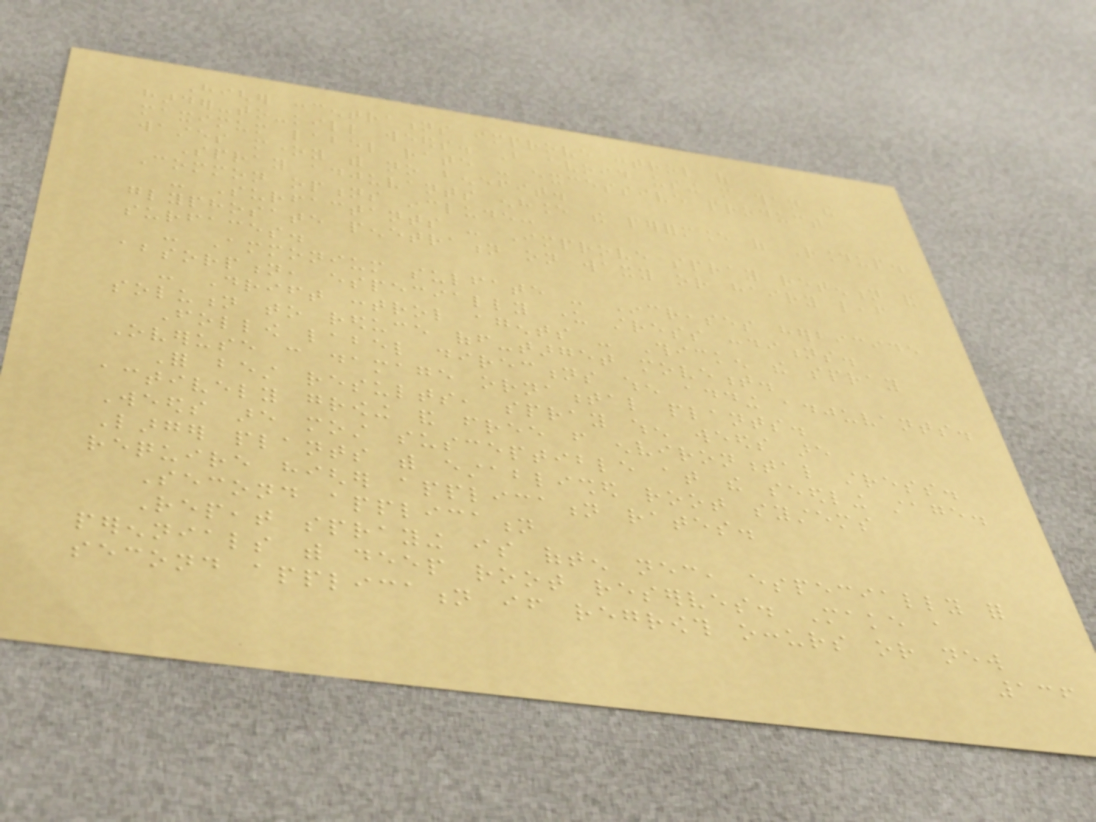Higher concentrations improve control of
harder-to-kill weeds. But avoid using more than the
maximum label rate - excessive product
wastes money with no benefit.
Spray adjuvants enhance the performance of Roundup.
Common options include:
- Surfactants - Improve spray retention and
glyphosate penetration on waxy or hairy leaf
surfaces.
- Ammonium sulfate - Increases herbicide
absorption, especially under stress conditions.
- Drift control agents - Thicken the spray
solution to reduce off-target movement.
Follow label directions when adding adjuvants.
Overuse can damage ornamental plants.
For best results, spray when weeds are
actively growing and free from environmental stress.
Weeds are most susceptible at the seedling stage.
Larger plants with established root systems
require higher application rates.
Second application
Repeat spraying is often necessary, especially for
perennials with deep root reserves. Make a
second application if regrowth occurs or new
136
